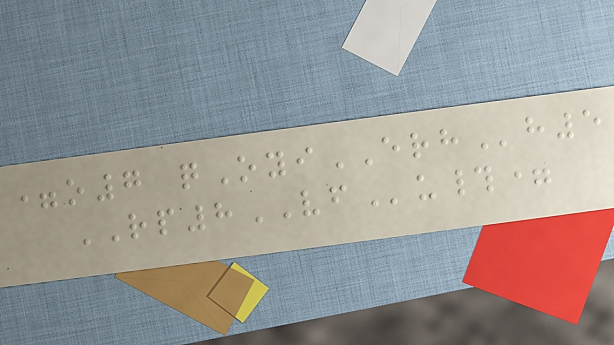=o7 qOyiERHh5
RP8VFu#=
